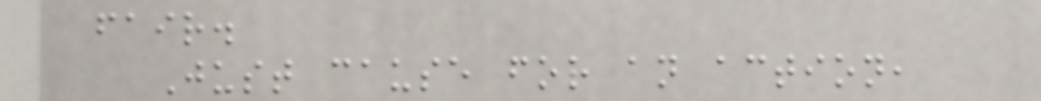fair.
Just cause for an action,
